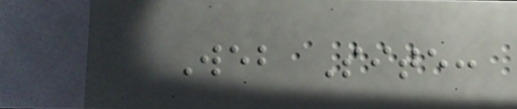Web Site:
